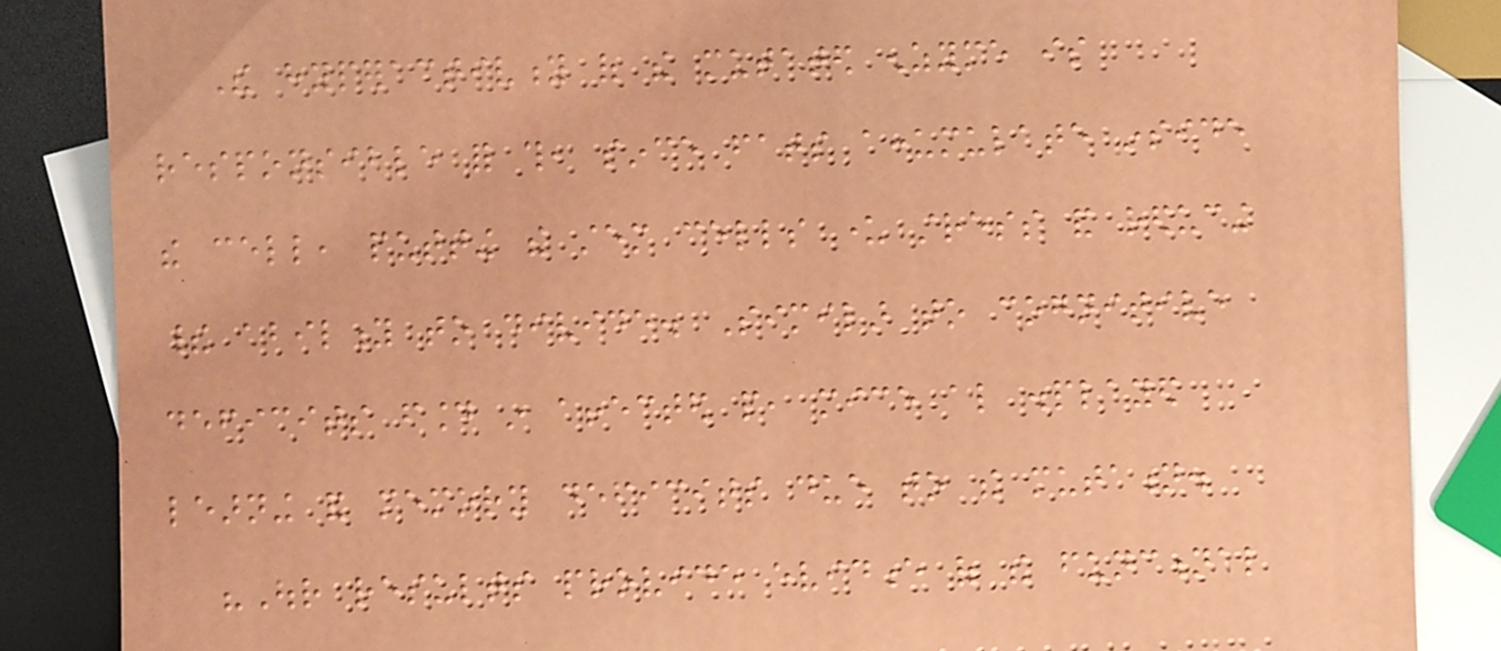The hyperactivity of the mutated enzyme is
responsible for this, since fats accumulate inside
the cell, putting the stem cells under stress and reducing
their ability to divide. Similar to cognitive
deficits found in affected people, mice also displayed
learning and memory deficits due to the mutation.
"Our results provide evidence of the functional
